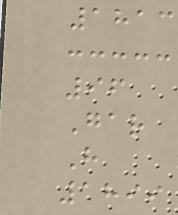1813
96
Gar
H
1899
